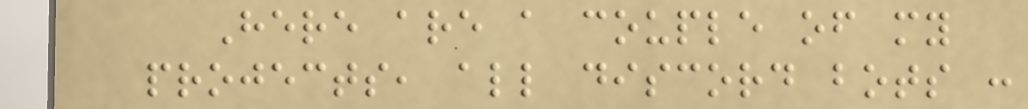Here are a couple of my
projects, all discord bots :
